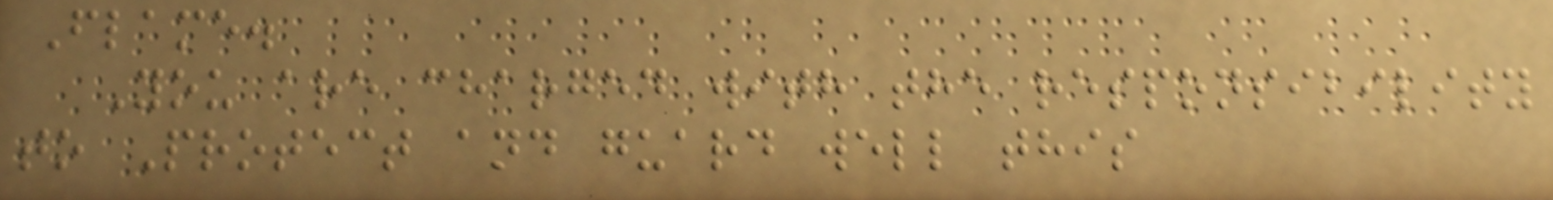Flame.
You are charged with the responsibility
to Protect and guard well this
